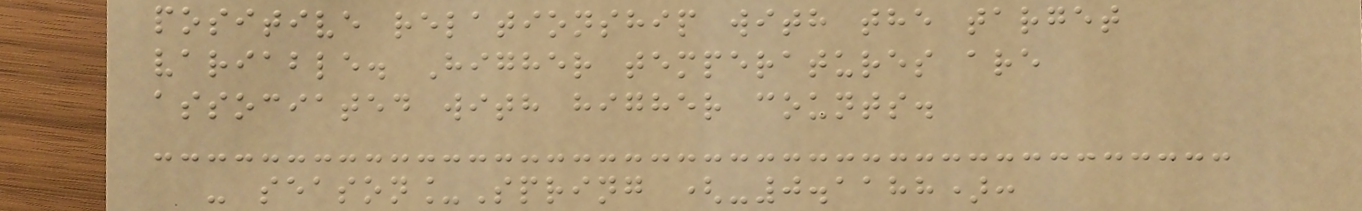positive relationship with the target
variable. Higher temperatures are
associated with higher counts.
- season_Spring (-0.1188):
